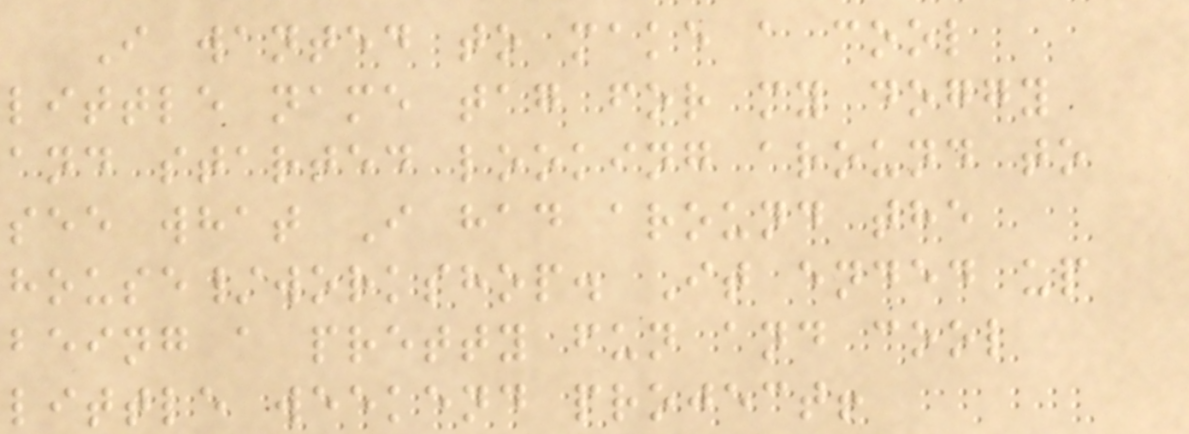I wanted to make a cool
little name tag for my doggy
and started looking around to
see what I had around the
house/workshop. It ended up
being a pretty fun and cool
little weekend project!
